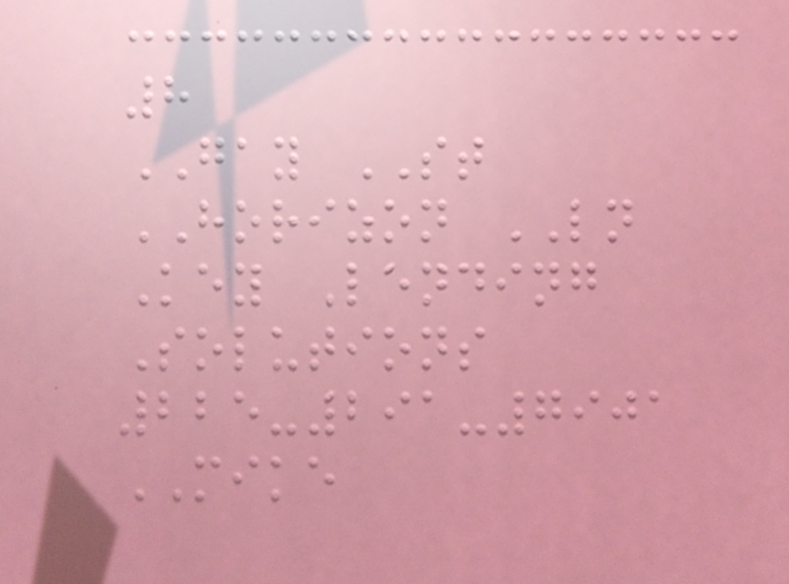8
GAY ST
HORIZON LN
Key Lending
Solutions
225-291-7901
MIKE
